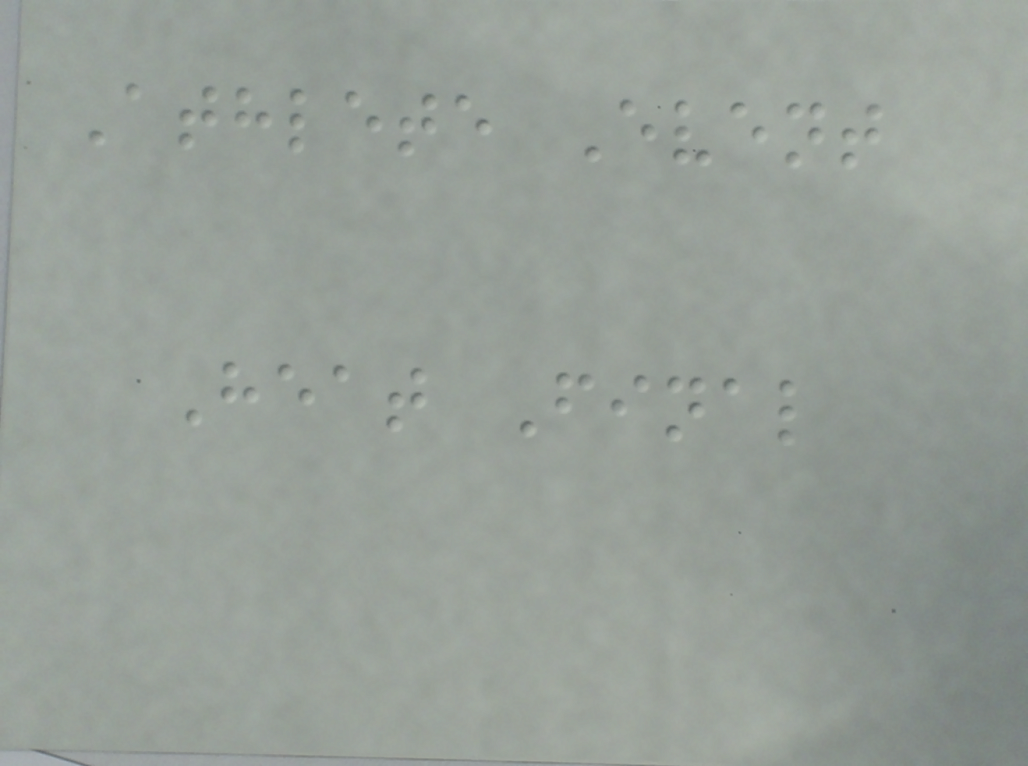Athlete Event
Heat Final
